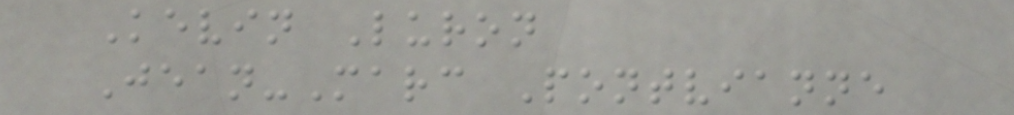Kevin Luron
Jean-Marc Pontvianne
